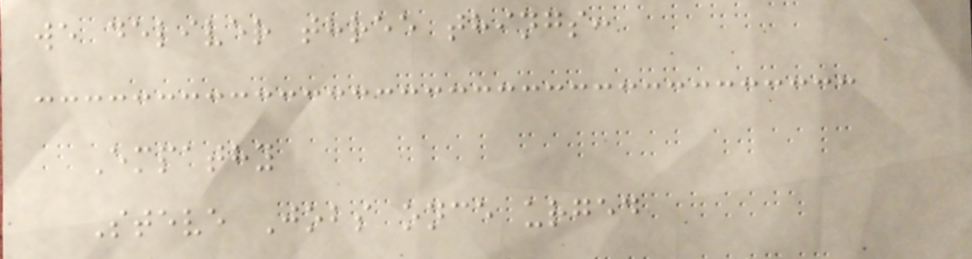we deliver three things:
Empathy
Steve Jobs once urged
